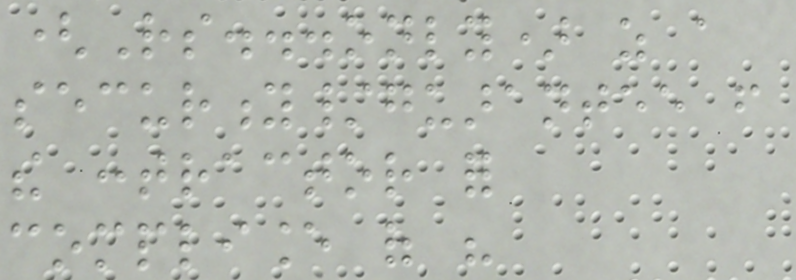(Rs...only) as a
security/guarantee from
the contractor for
compliance of his
